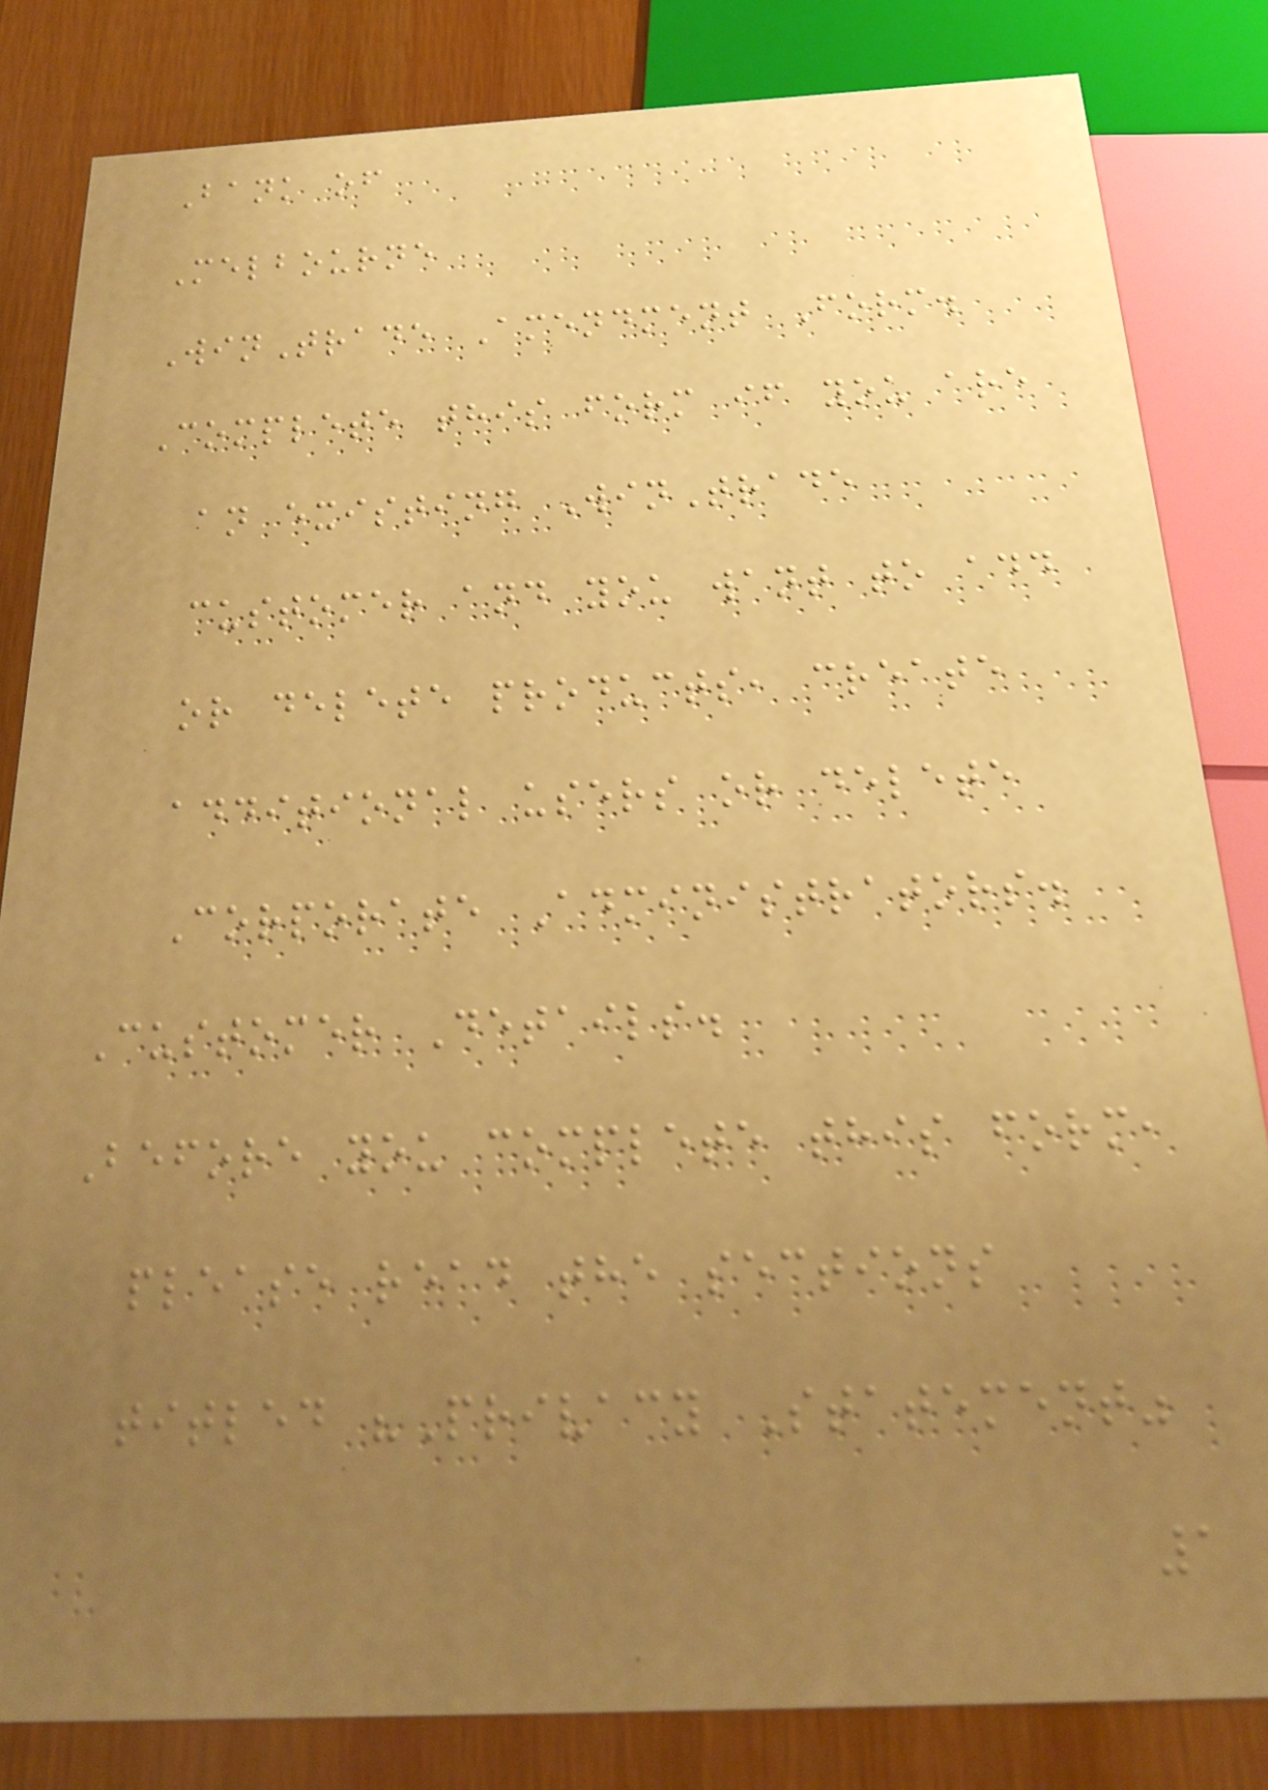Bank of
Melbourne
WinTrade Amendment Form.
Complete this form if you are
an existing WinTrade
customer and you want to add
or delete products, create
additional users or delete
Corporate Administrators.
Customer Details.
Before you complete this form,
please read the sections
titled "Privacy Statement"
1
